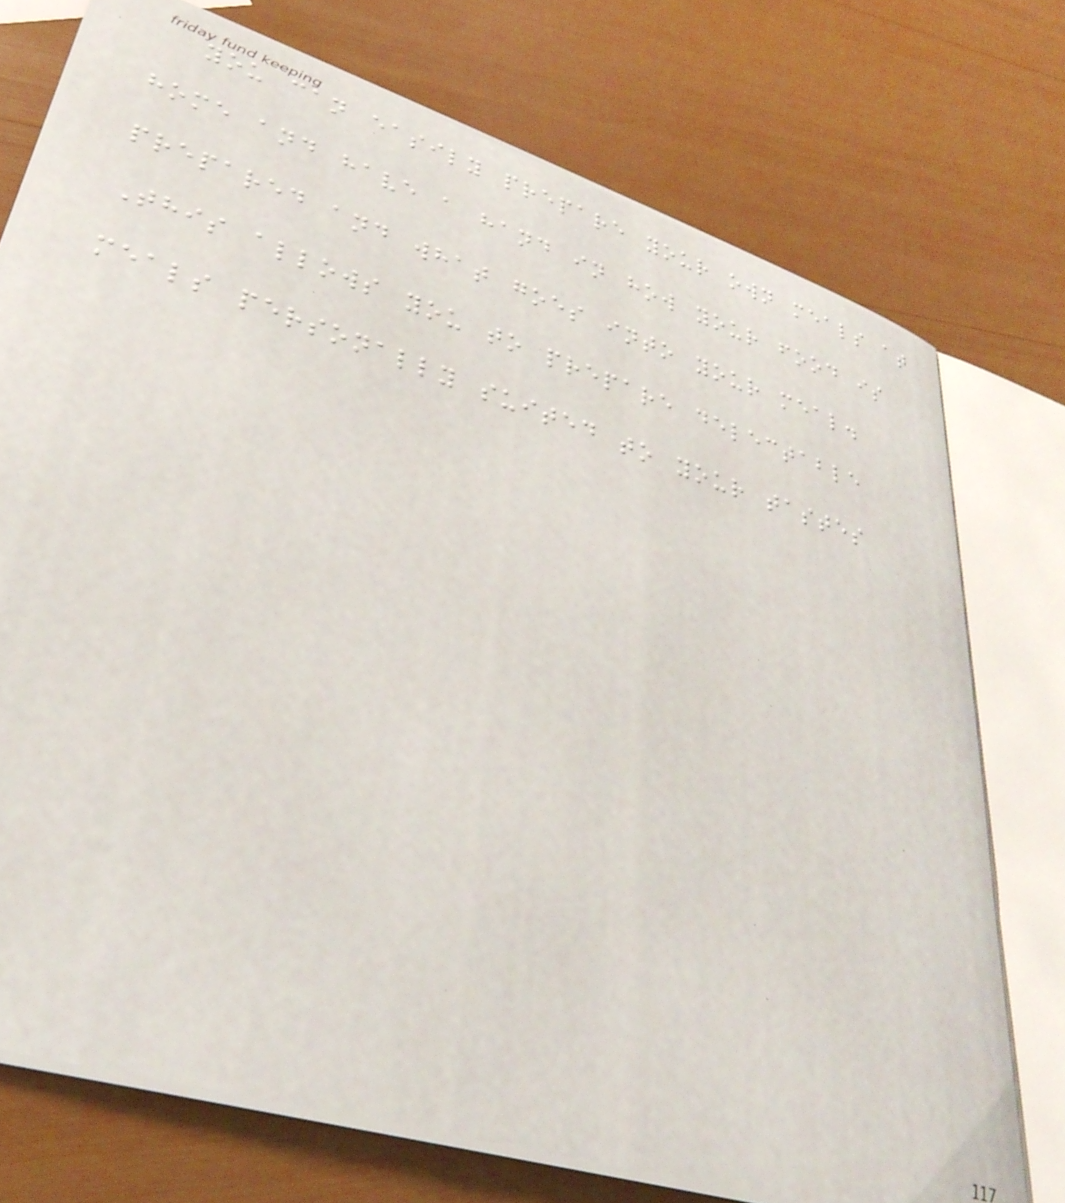you can easily prepare your own meals at
home and have a hand in how your food is
prepared and what goes into your meal.
This allows you to prepare delectable
meals personally suited to your tastes
